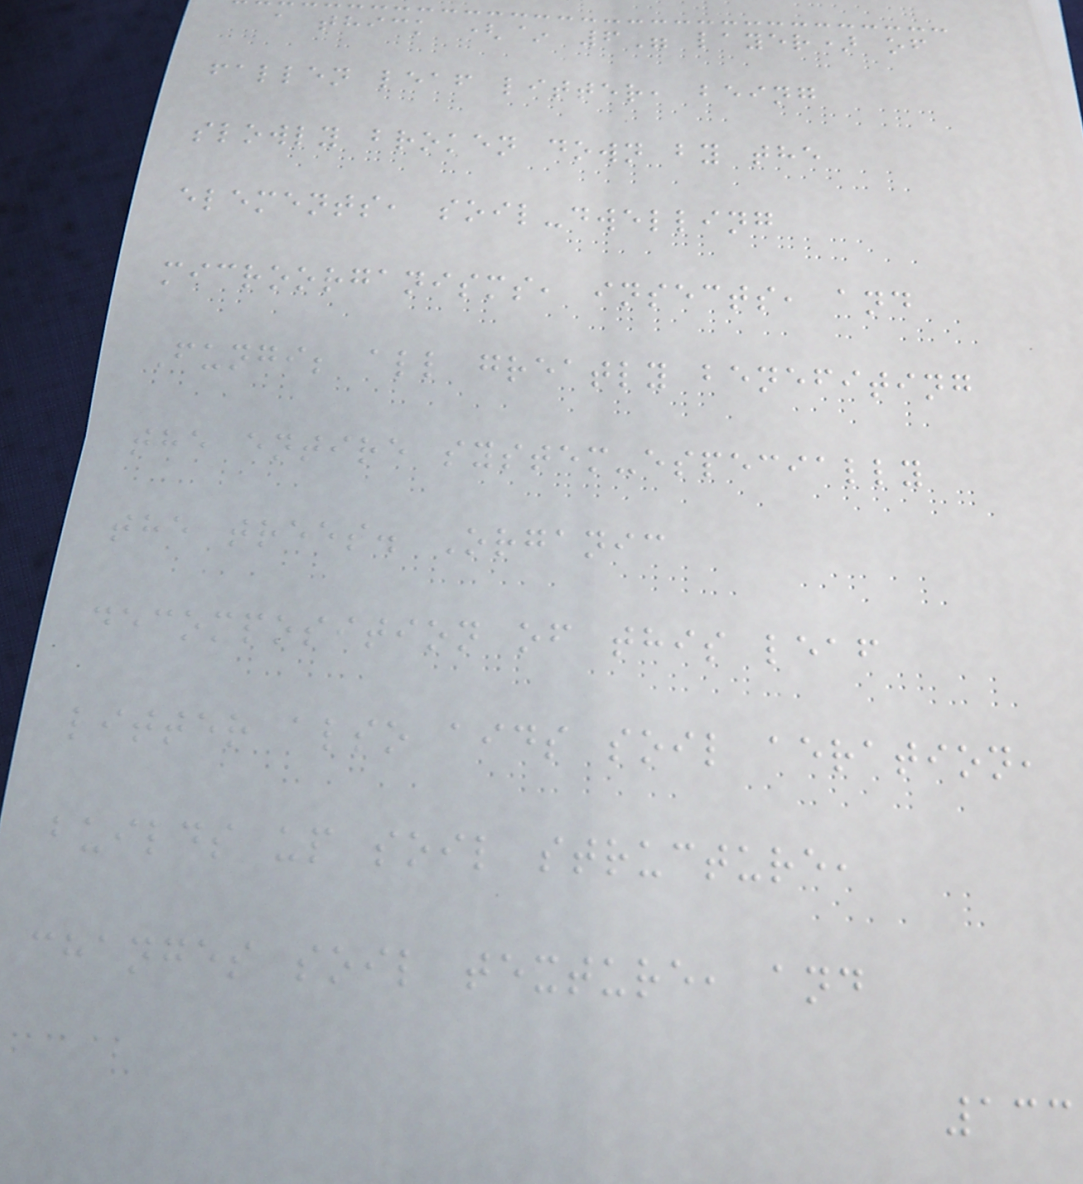a thick (~ 6" layer) of
fallen leaf litter, being
slowly broken down by the
elements, soil-dwelling
microorganisms, insects, and
Fungi; all greatly benefiting
the entire system-especially
the trees. Organic
decomposition of this leaf
litter also aids soil aeration,
builds up soil structure,
changes soil texture, and
133
